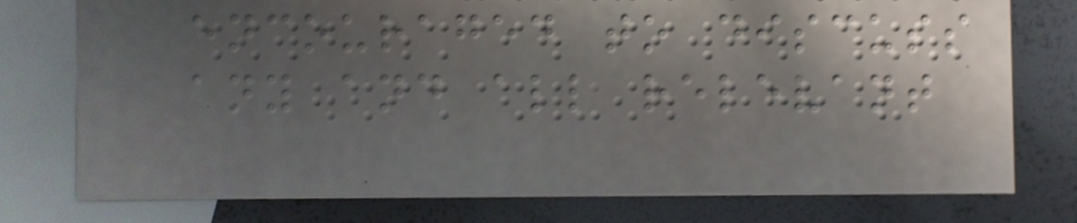encouraged to discuss
any and all relevant
